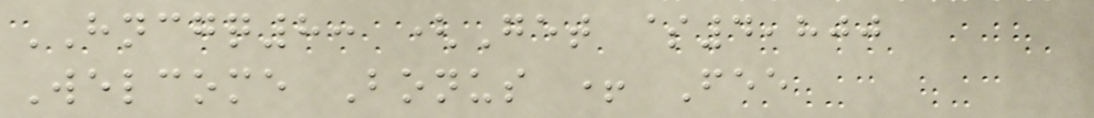HNCGQ8: (Get $4,800
Welcome Bonus + Fee
